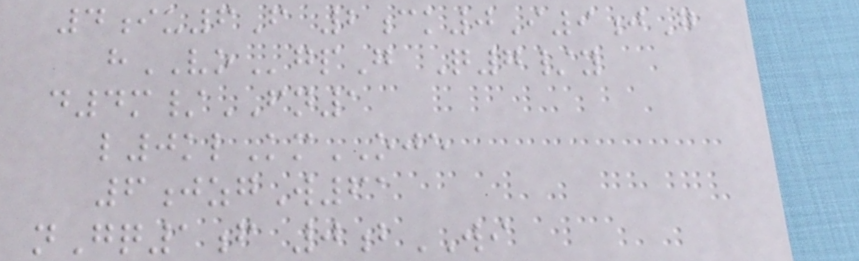4iu6F 2ck0I9jG
hVOgpG Q7/y
d4m/FN1
l0klKmOJE
6jzgW61
nGq1f 0bWI
